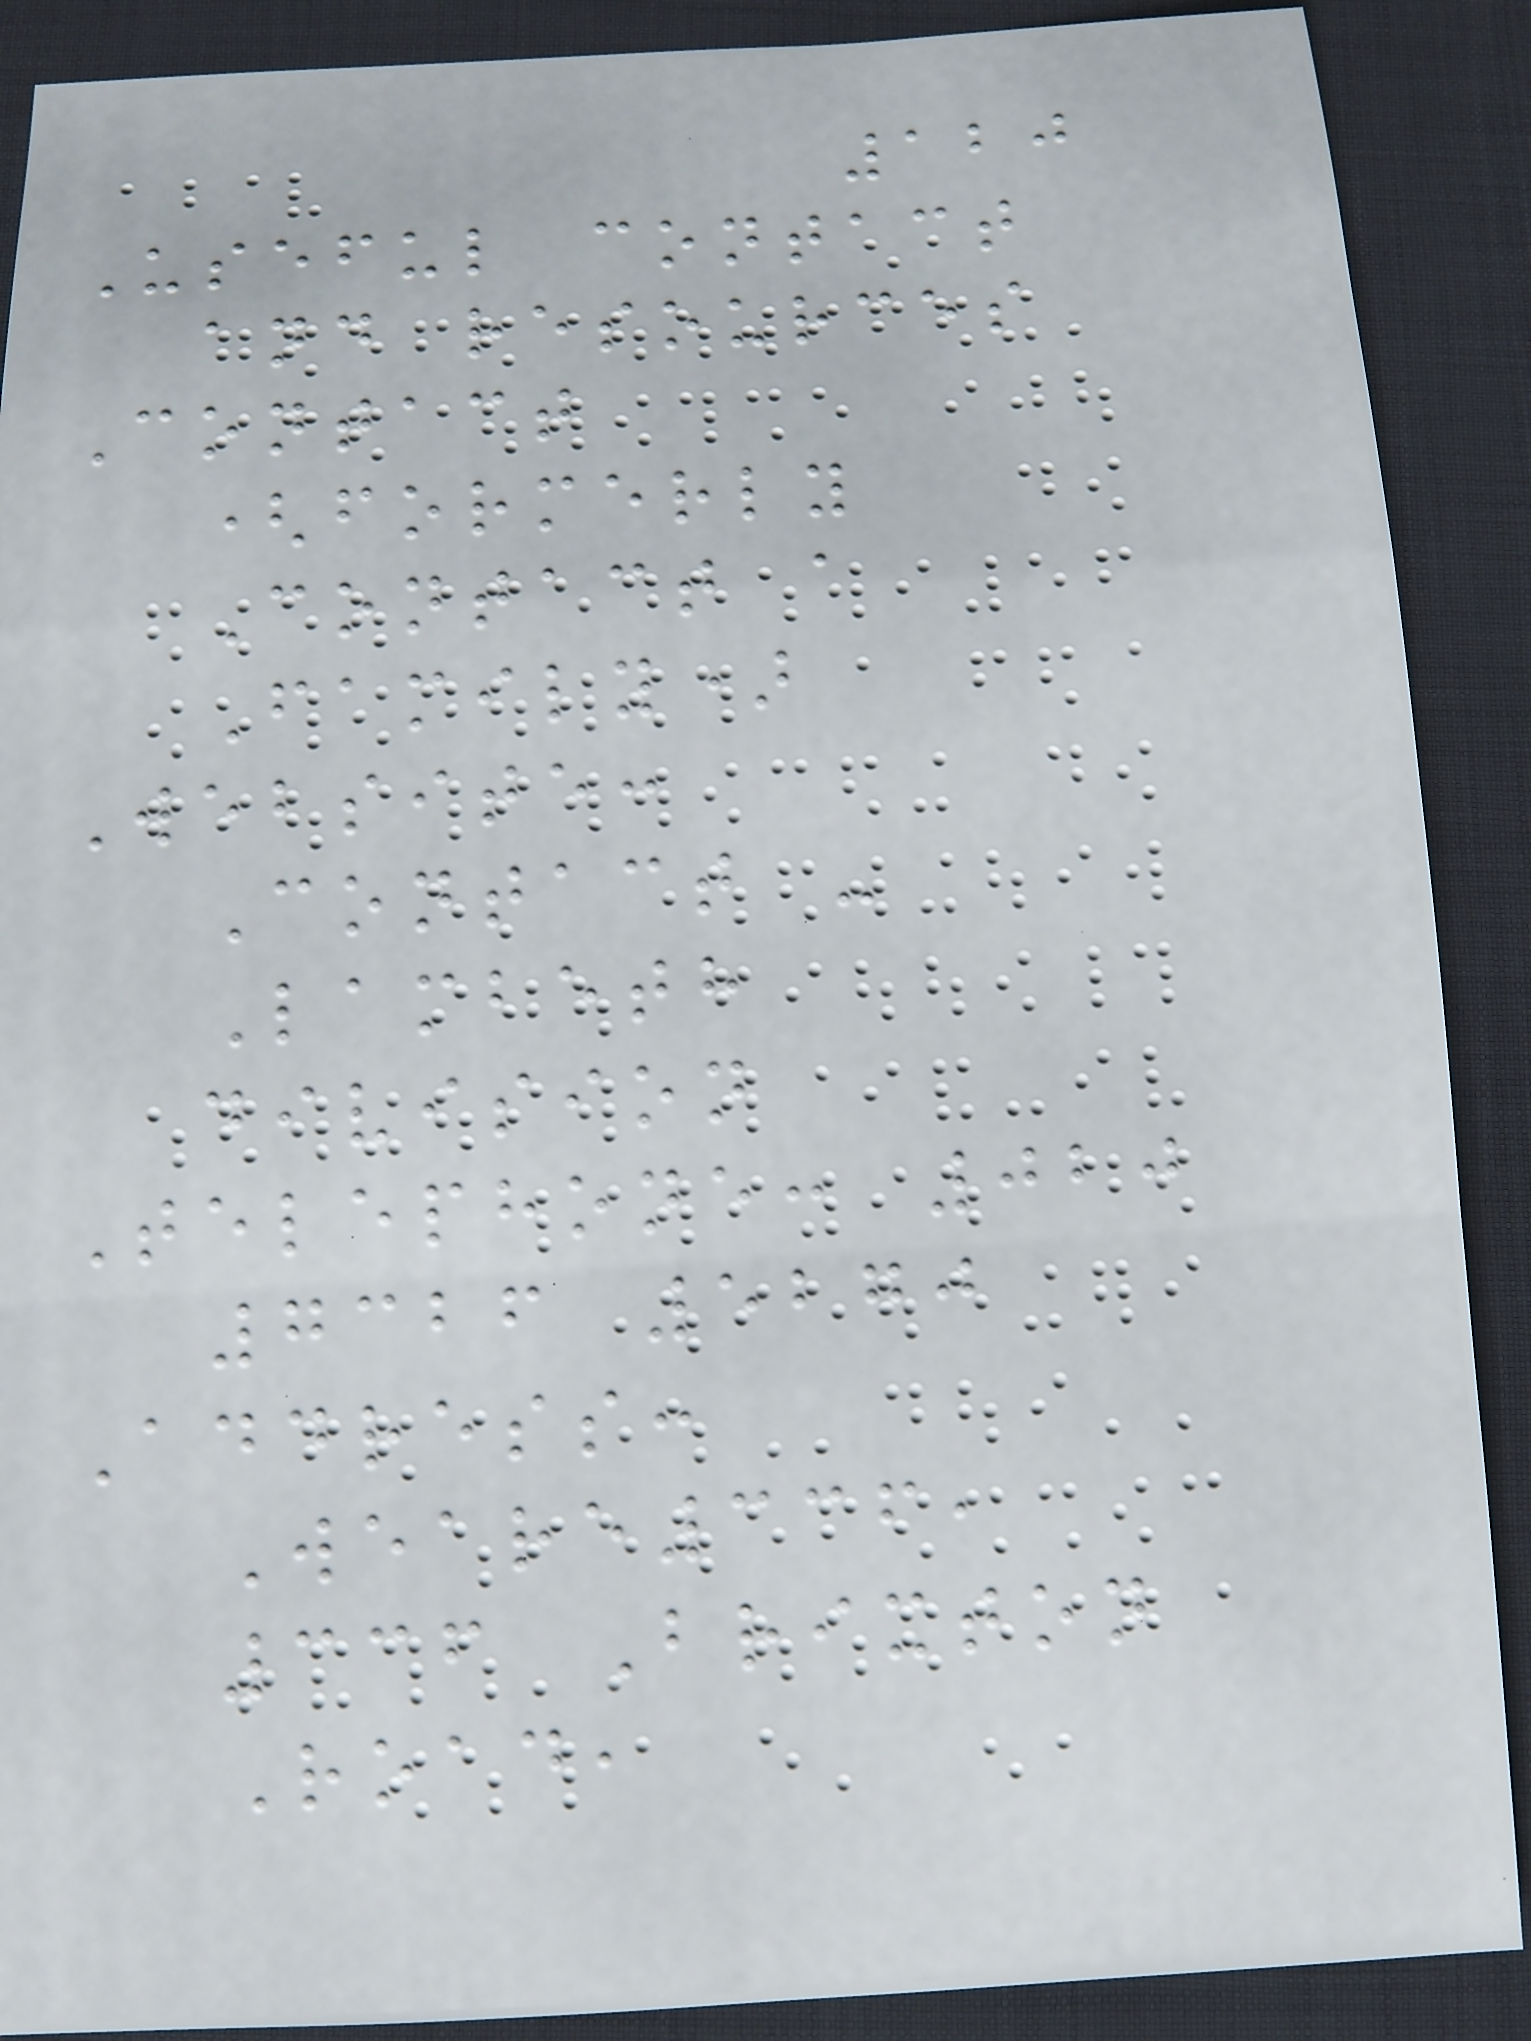120
Useful contact
and resources
Contact
(formerly
Contact a
Family)
Website:
Contact -
Lambeth
division
Telephone: 020
7326 5270
Address:
Weare336,
336 Brixton
Road,
